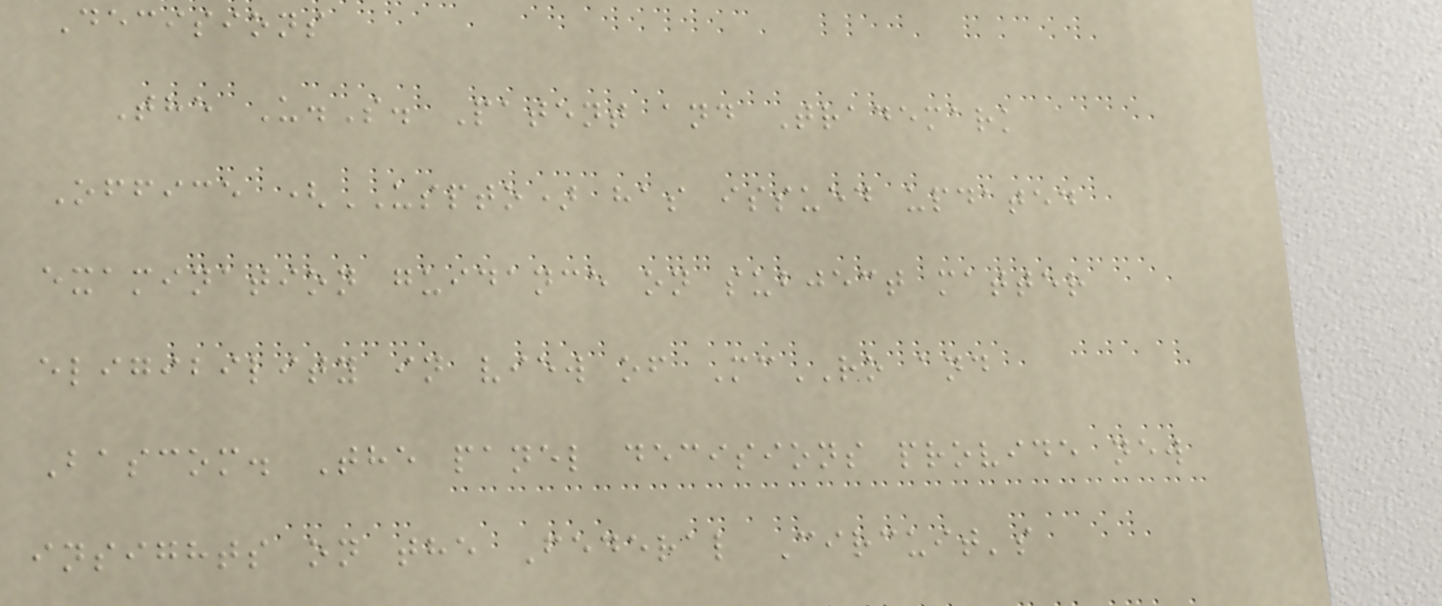Decisions
The U.S. Patent and Trademark
Office (USPTO) has issued updated
examination guidance on subject matter
eligibility in view of McRO and
Bascom. The panel decisions provide new
insights on the Federal Circuit's
